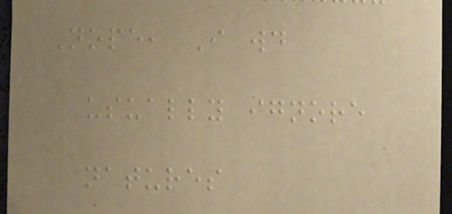Nope, I would
usually ignore
natures
